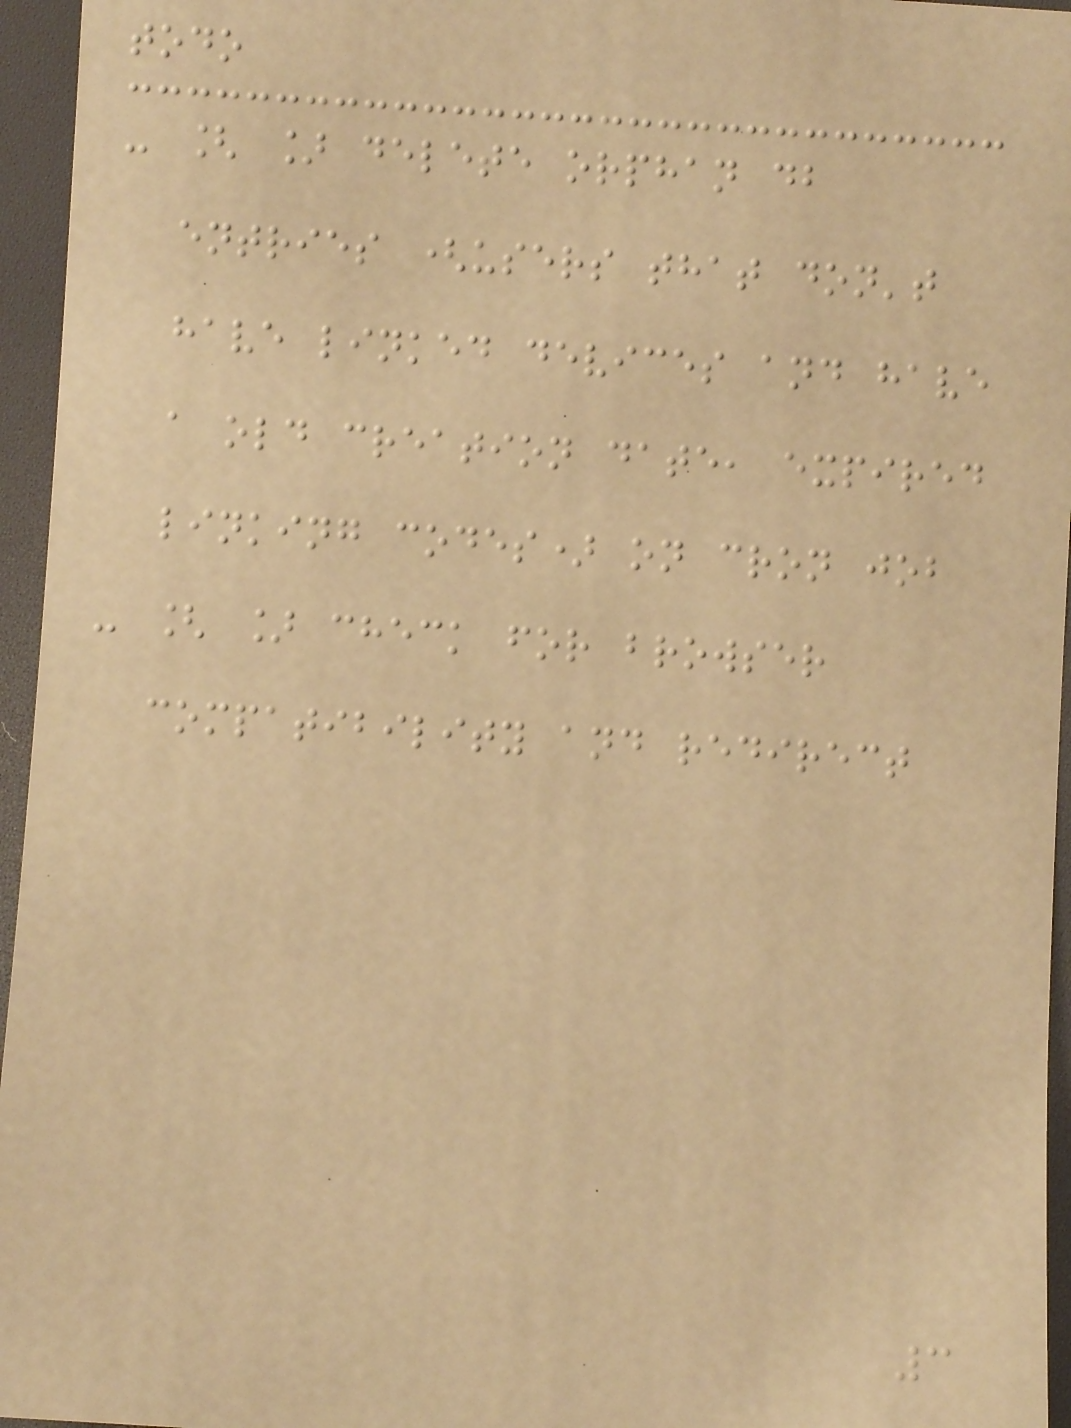todo
- [ ] delete orphan db
entries (users that don't
have linked devices and have
a old creation date, expired
linking codes) on cron job
- [ ] check for browser
compatibility and redirect
3
